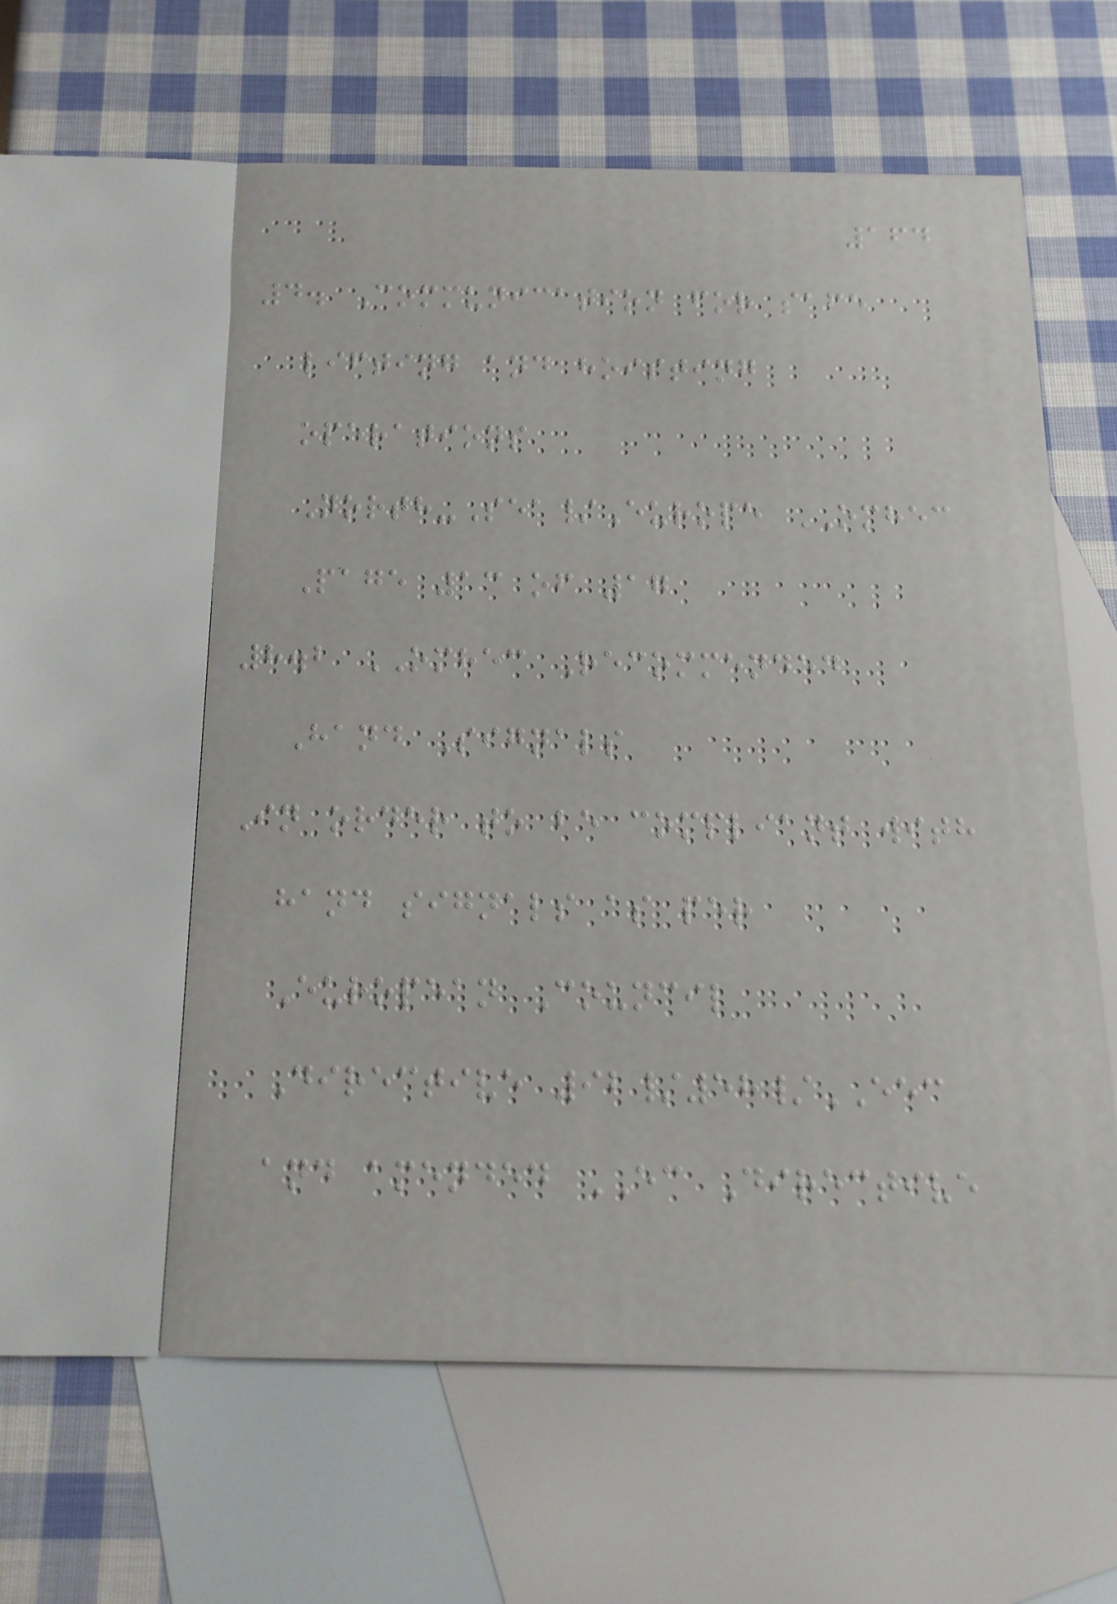164
4. Communication for safe
lifting and hoisting
operations
North-Sea/Europe OMHEC
Page 13 of 17
8.2 OMHEC Recommended
Hand Signals
In order to be compliant with
hand signals as per
European Council
Directive 92/58/EEC
and amended EC Directive
